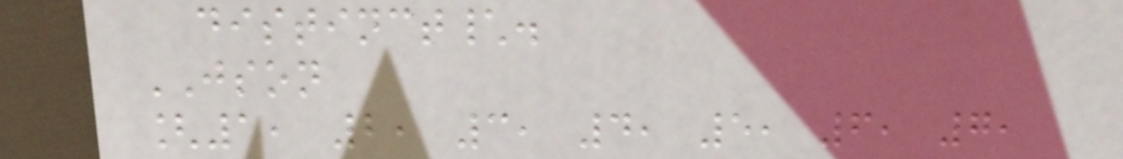distinct\.
JSON
[1, 2, 3, 4, 5, 6, 7,
